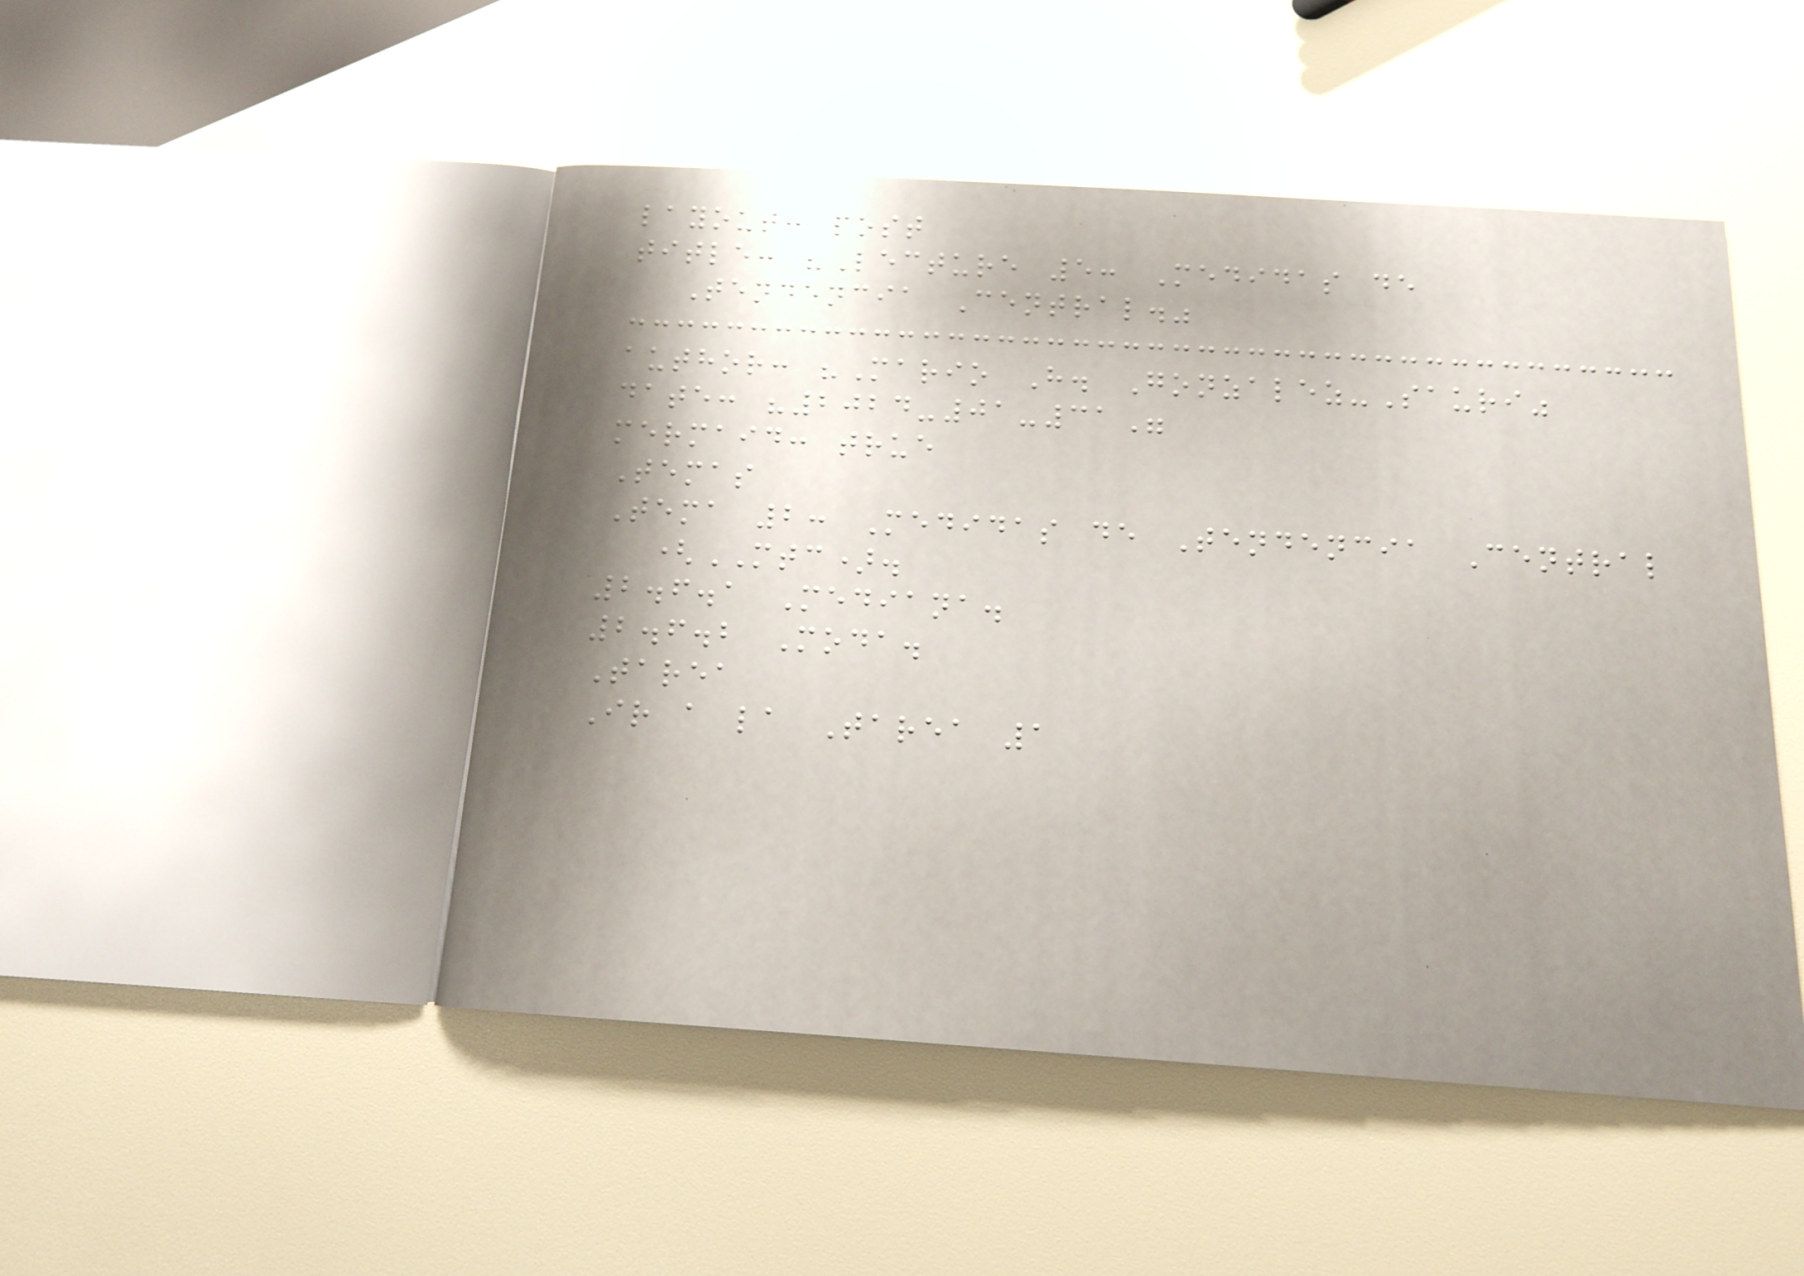layout: post
title: "Lecture 5: Medidas de
Tendencia Central."
author: "Mario H. Gonzalez-Sauri"
date: "2024-01-31"
mermaid: true
Temas
Tema 2: Medidas de Tendencia Central
(MTC).
2.6.1 Mediana.
2.6.2 Moda.
Tarea
Ir a la Tarea 1
